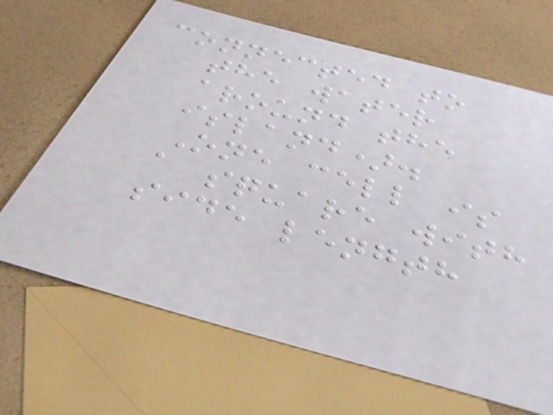connected to
the water
around the
island).
One cell is
a square with
side length
